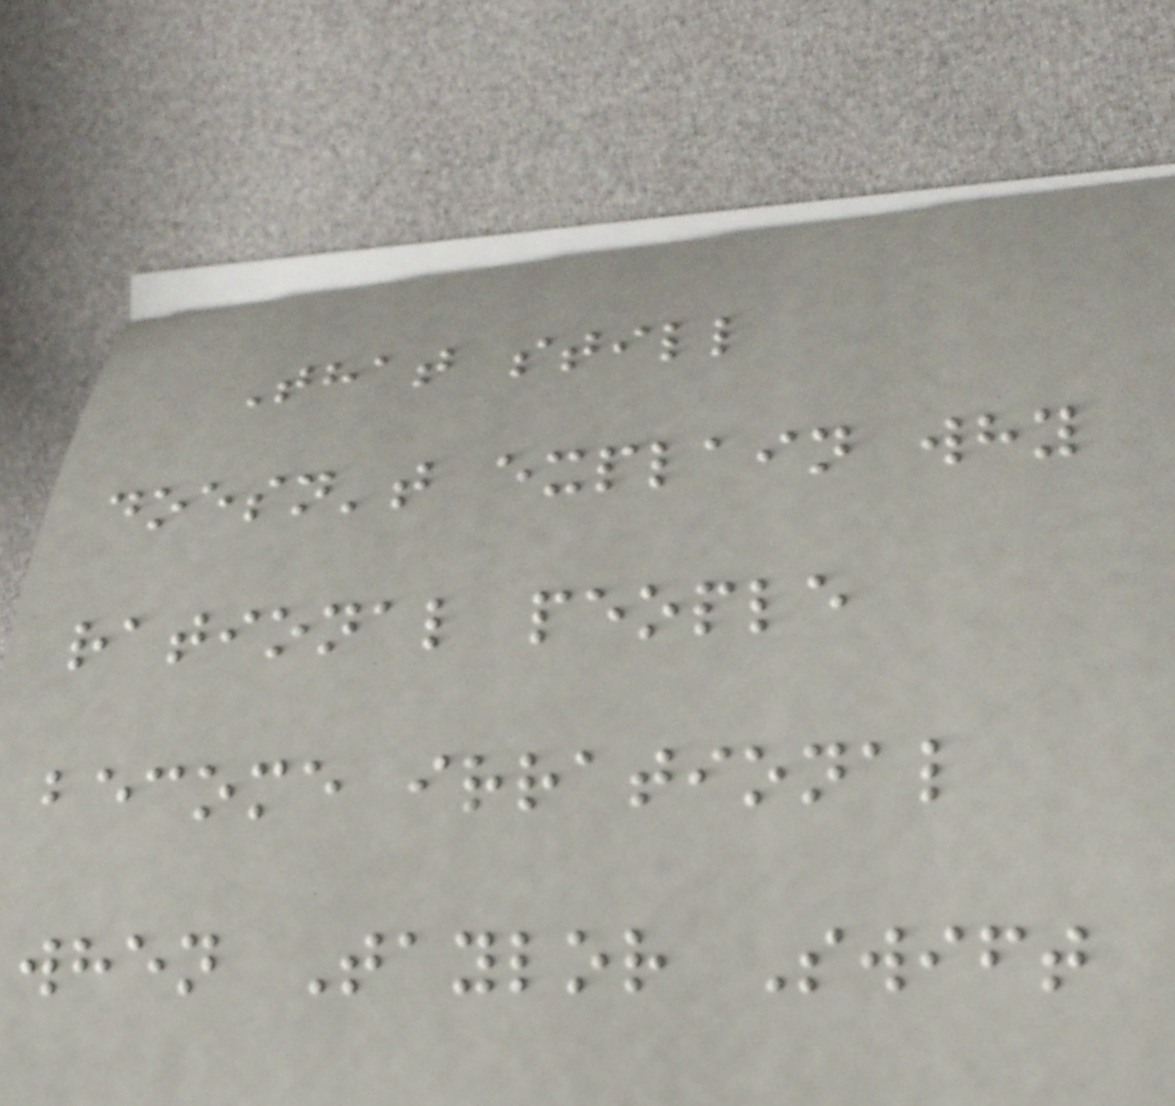That still
doesn't explain why
rational people
become irrational
when Taylor Swift
